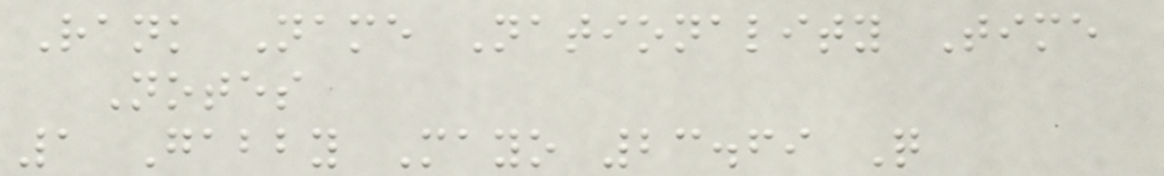Rank Name Nationality Time
Notes
1 Gabby Mayo 23.69 Q
